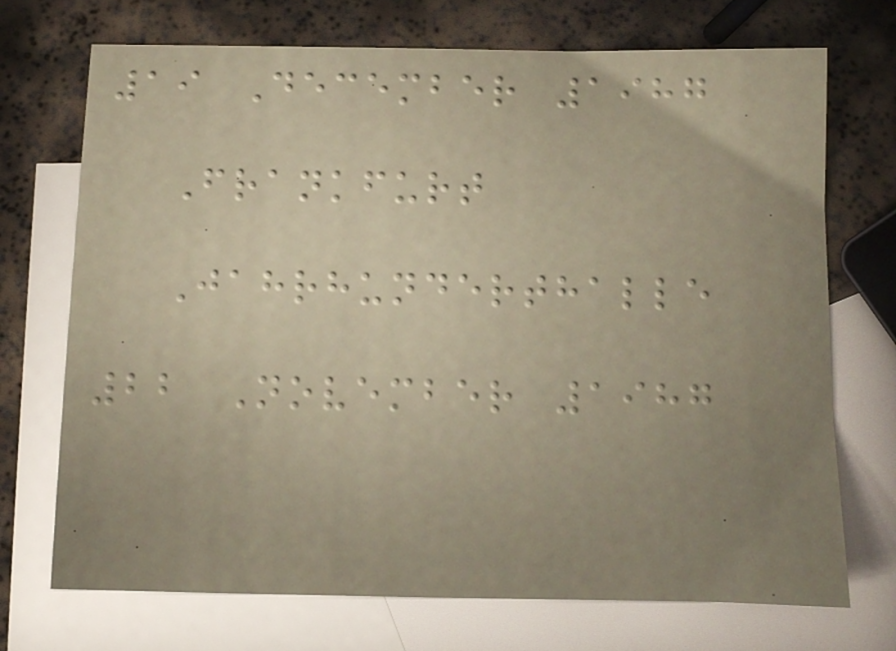19 December 1987
Frankfurt
Jahrhunderthalle
22 November 1987
